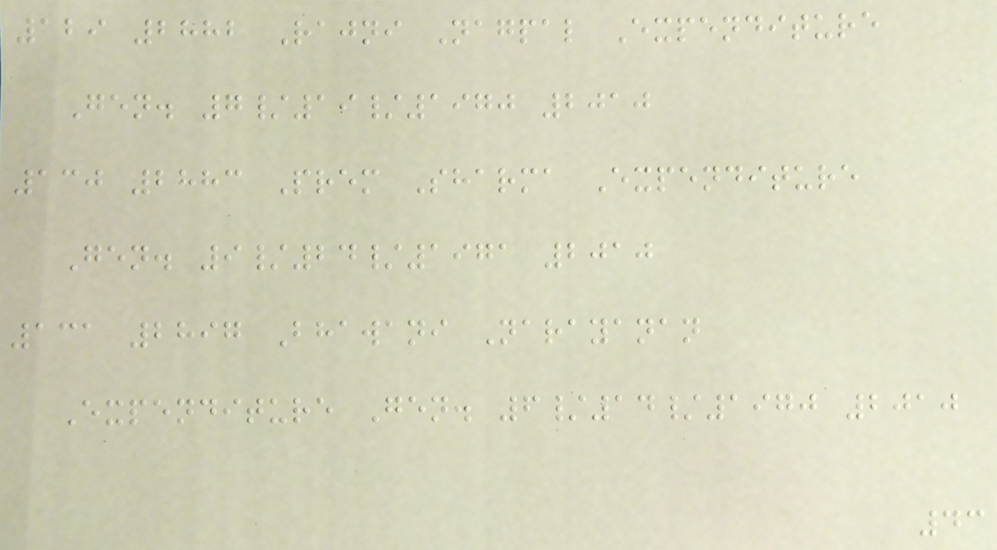129 2882 Rajni Nagpal Expenditure
Gen. 7/19/1970 2010
130 2883 Prem Sharma Expenditure
Gen. 9/24/1971 2010
131 2897 Bhawani Narayanan
Expenditure Gen. 6/14/1970 2010
43
